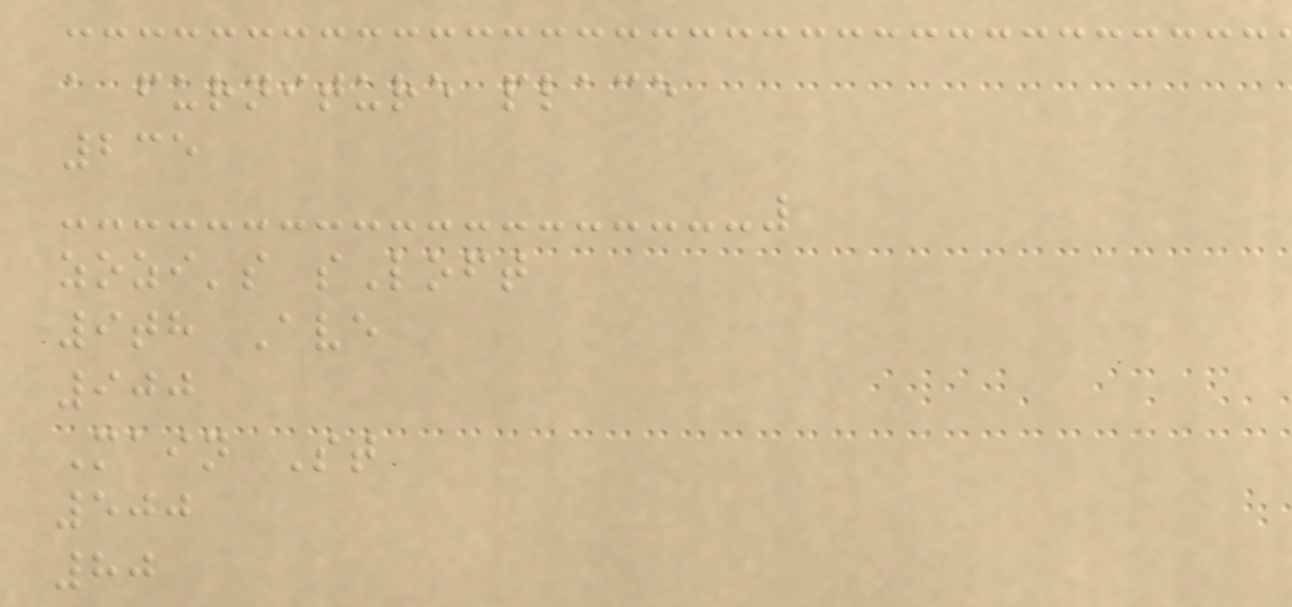a furniture place
235
zozi's sLoft
9th Ave
900
Main St
500
80
